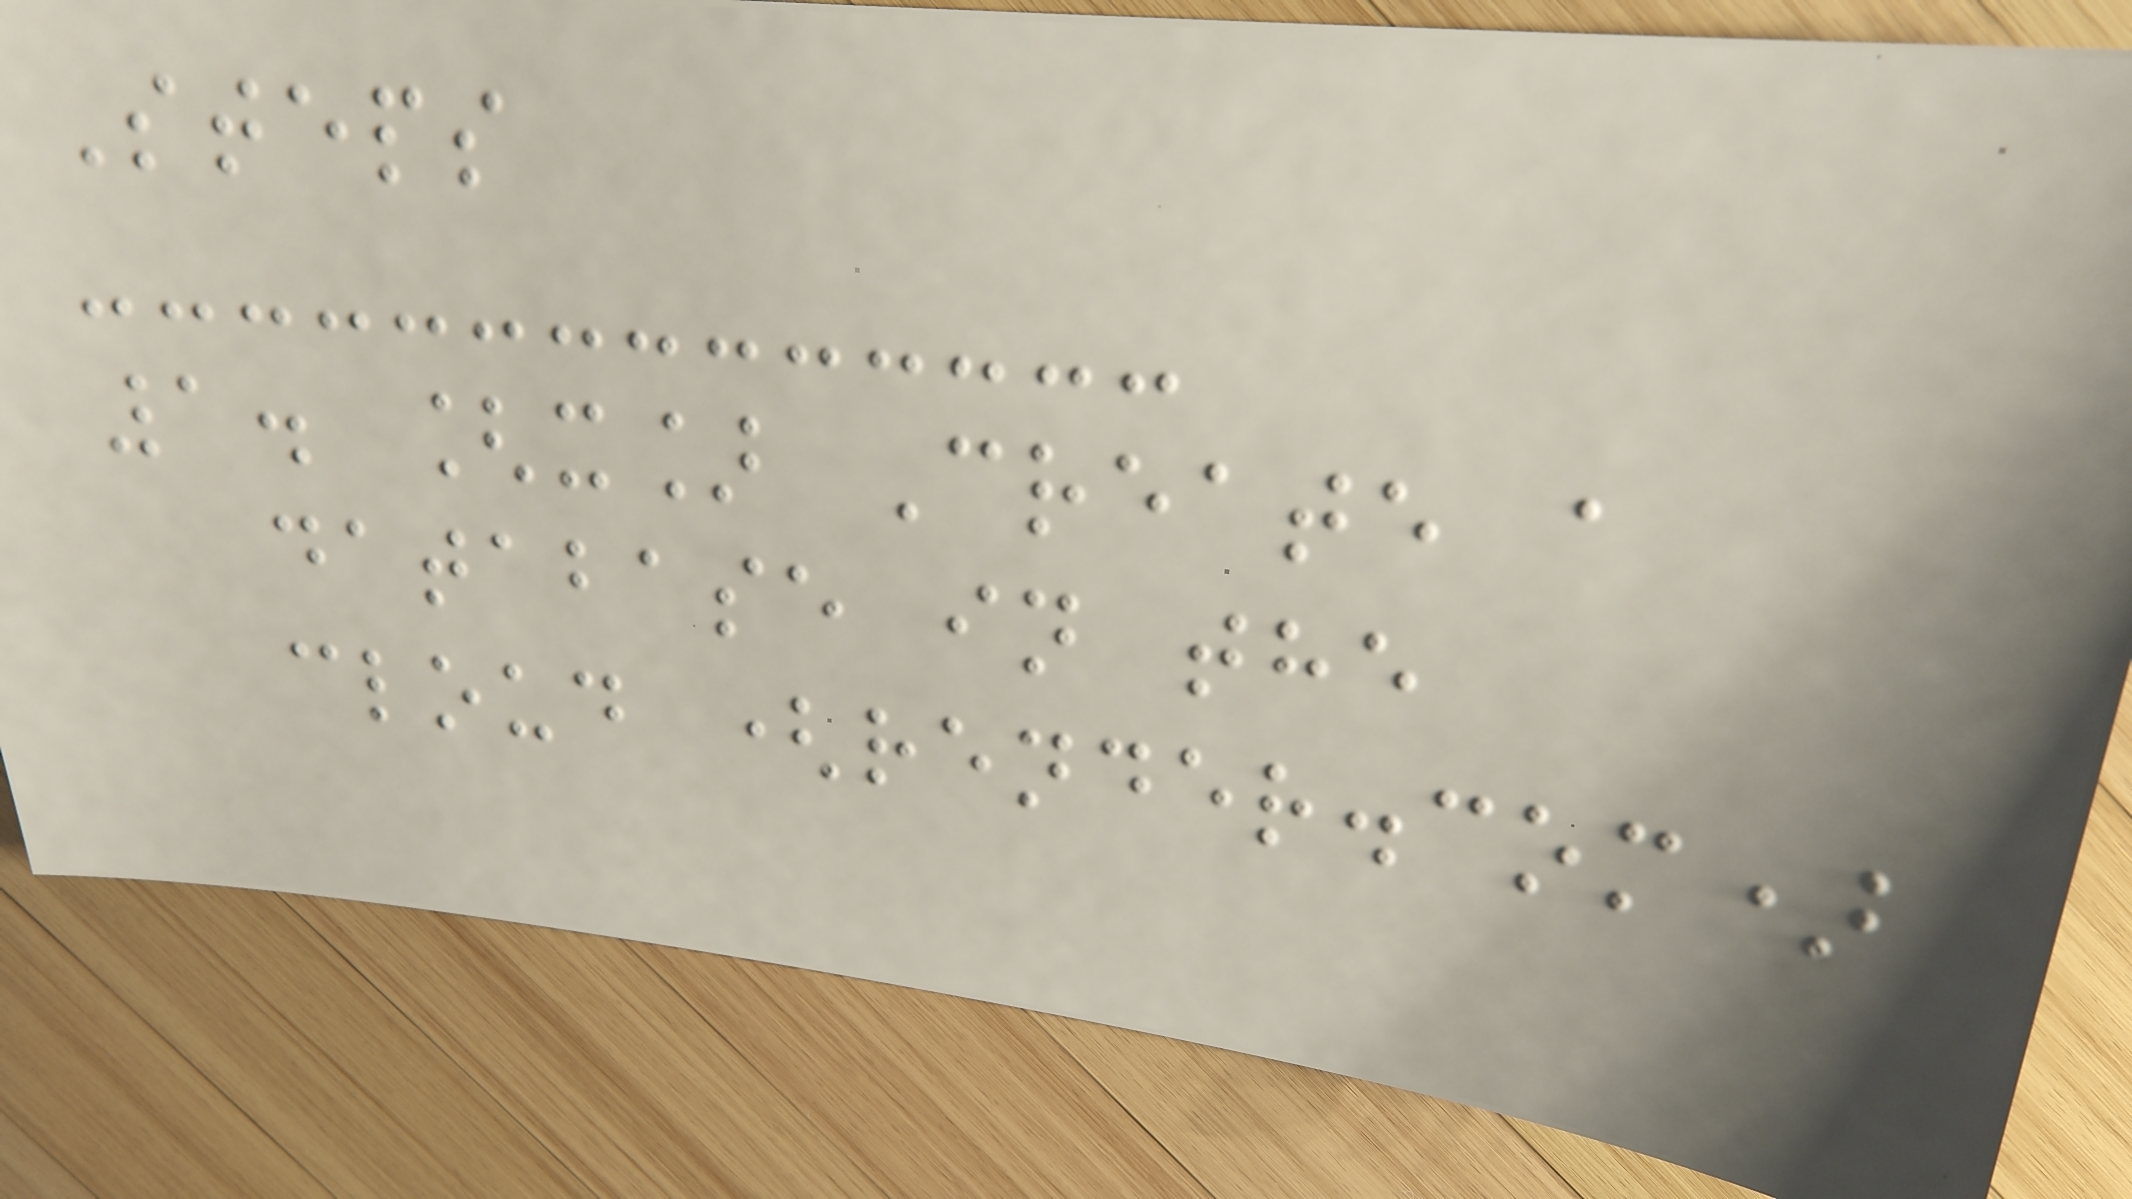Steps
1. [x] Create a
database in the
cloud (render.com)
